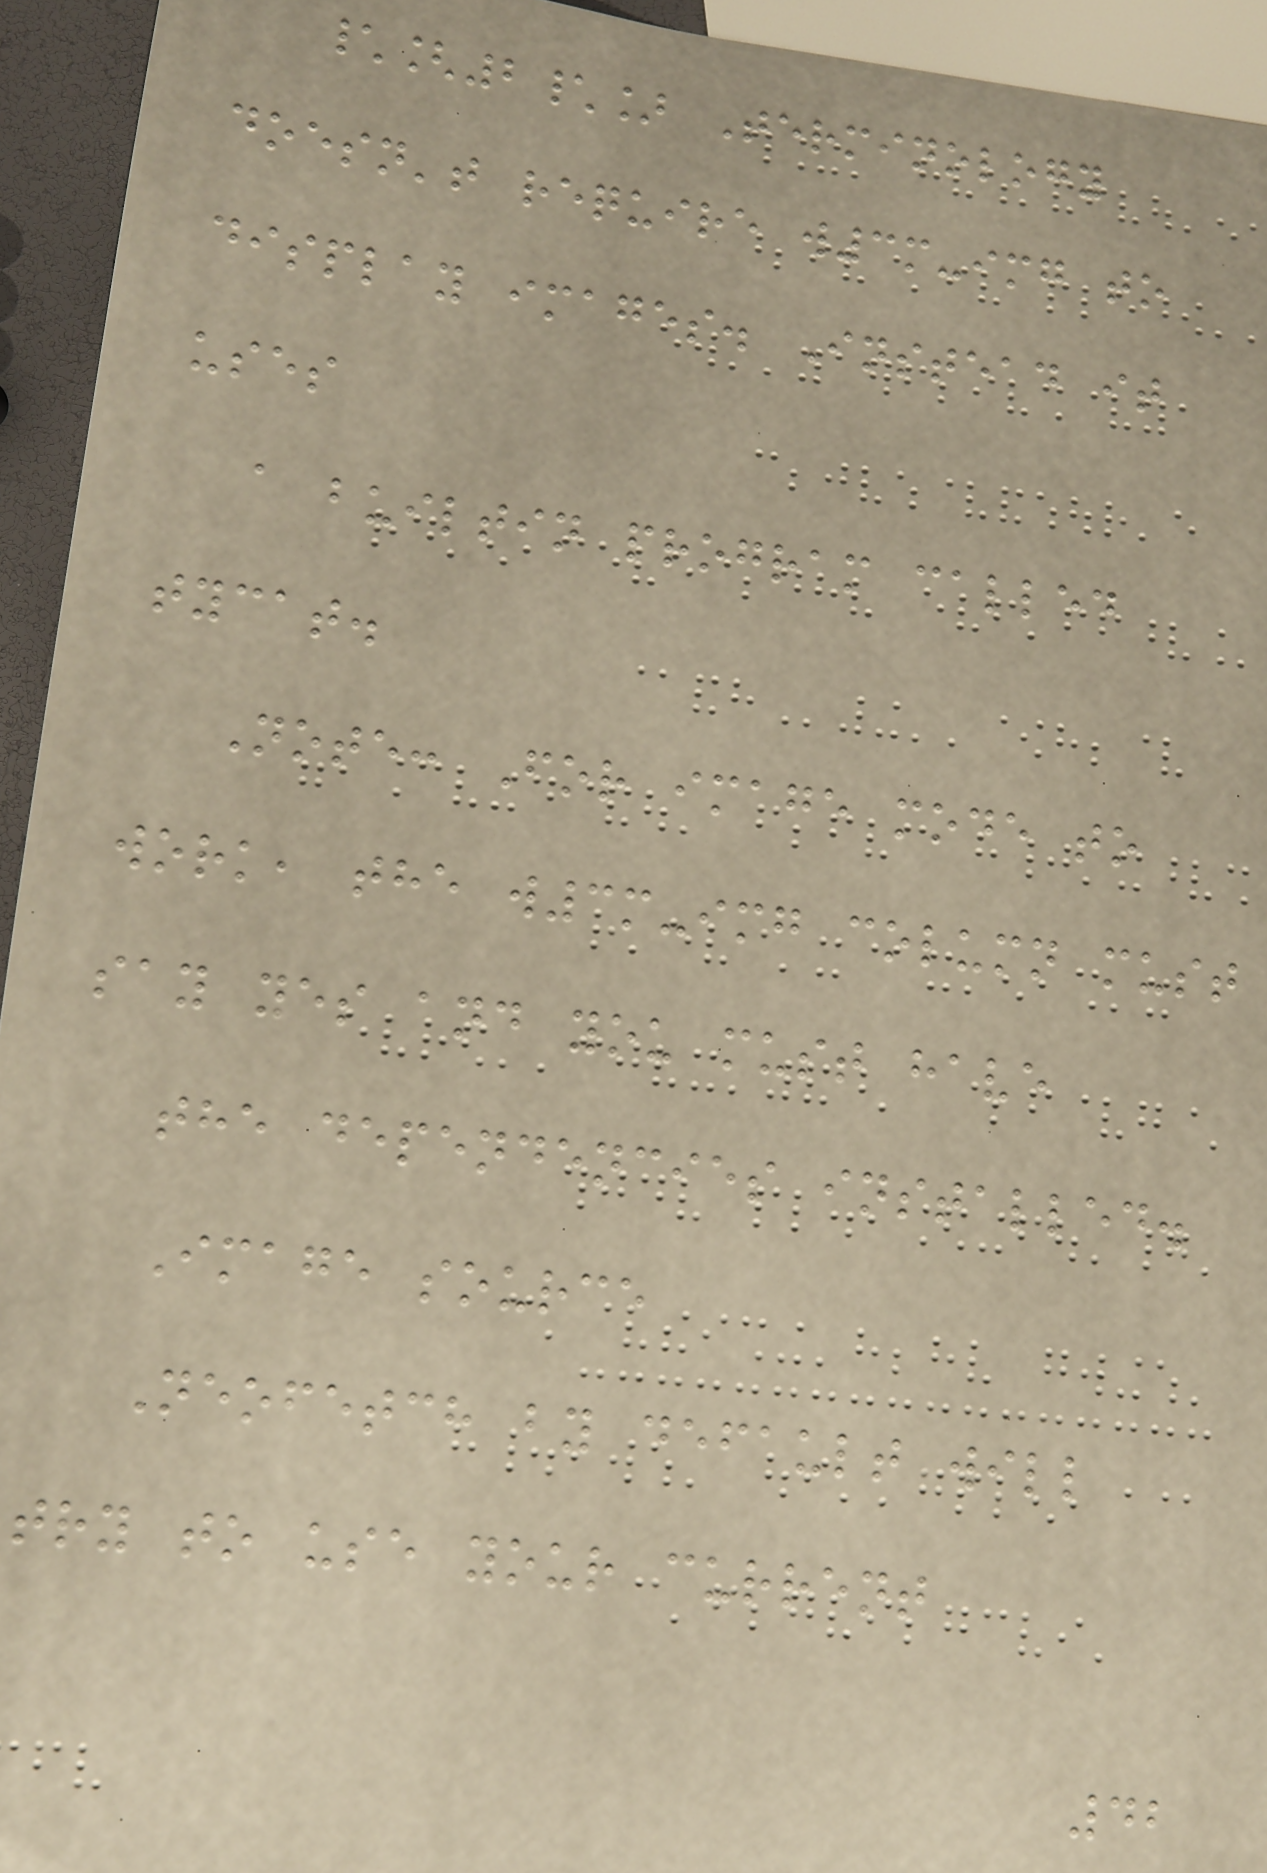\[2\] Terminology
doesn't require w3m-img to
display images. Instead it
uses
a builtin program called
tycat.
Note: For image mode to
work, the w3m-img column must
say yes and you must have
the dependencies installed.
Image source
Neofetch by default will
try to use your current
42
